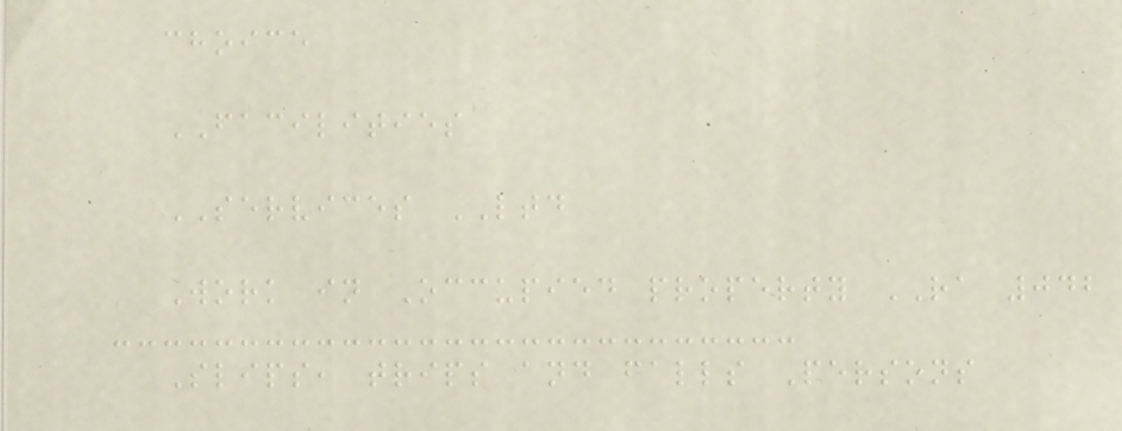choice
FACILITIES
SERVICES LTD
Work in Occupied property RA 042
Slips, trips and falls Persons
